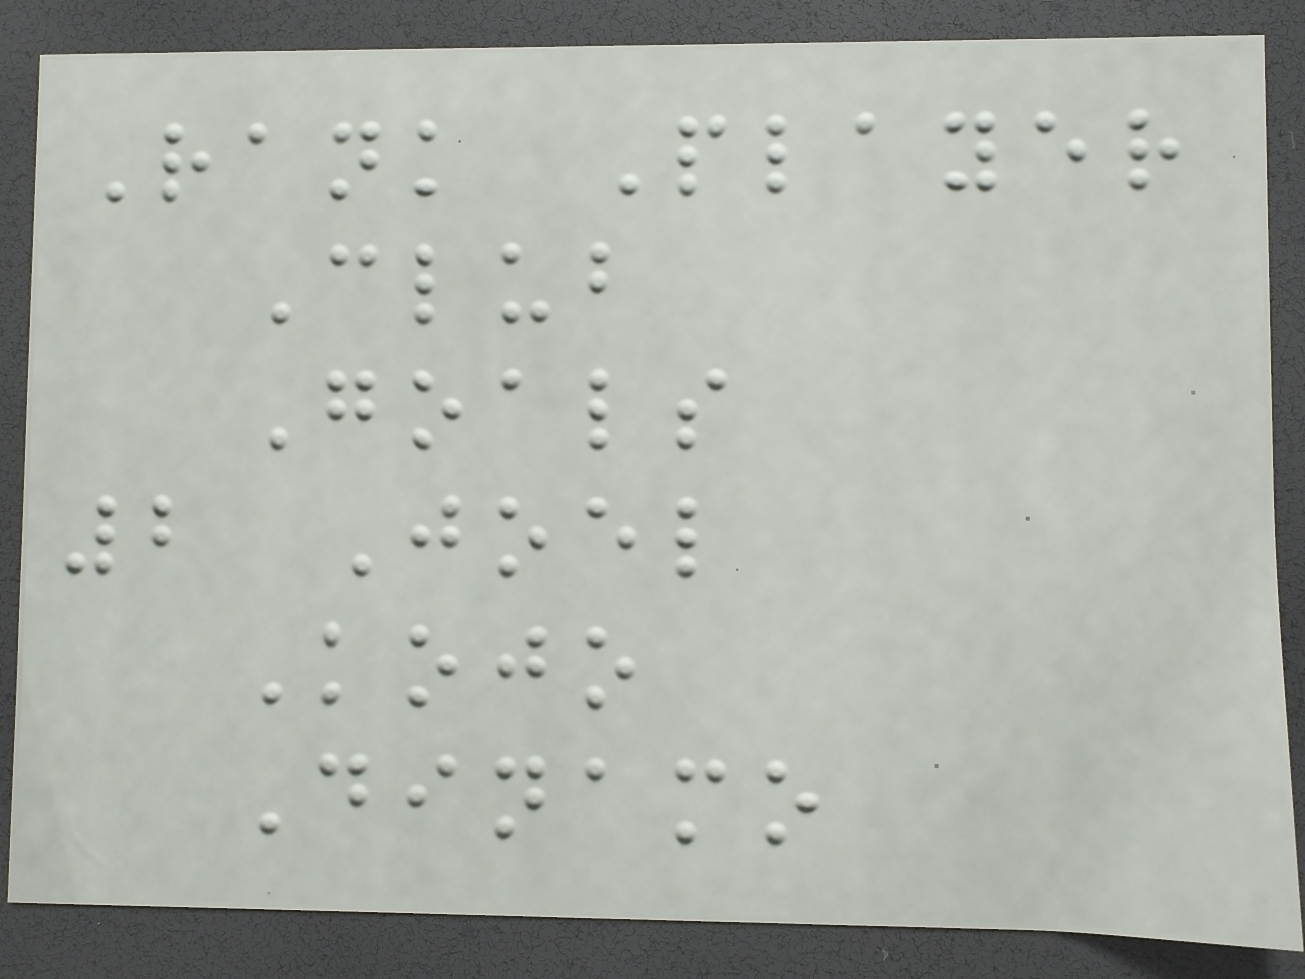Rank Player
Club
Goals
2 Joel
Kojo
Dinamo
